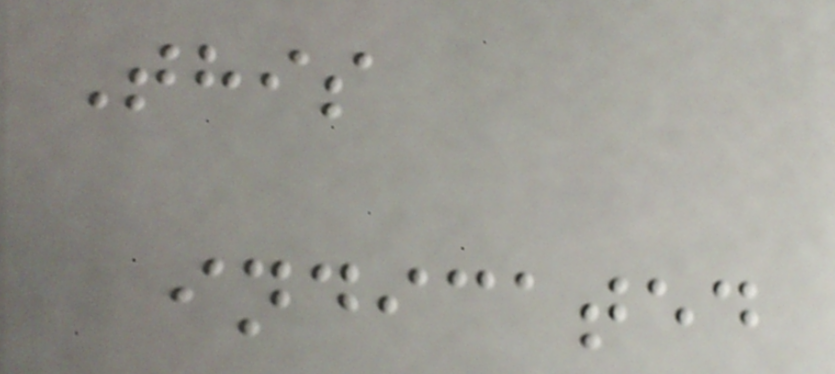This
indicated
